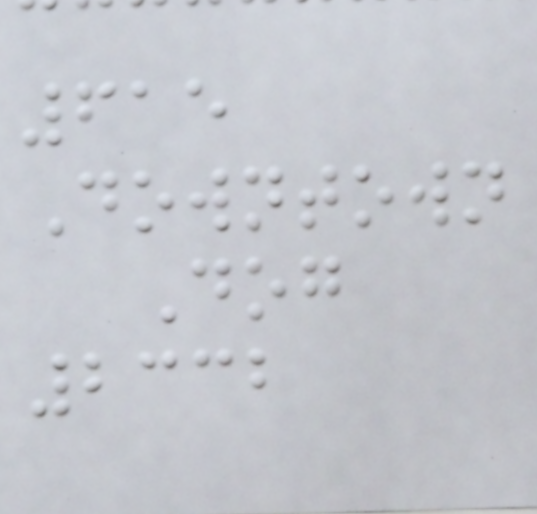615
Downtown
Dog
2332
